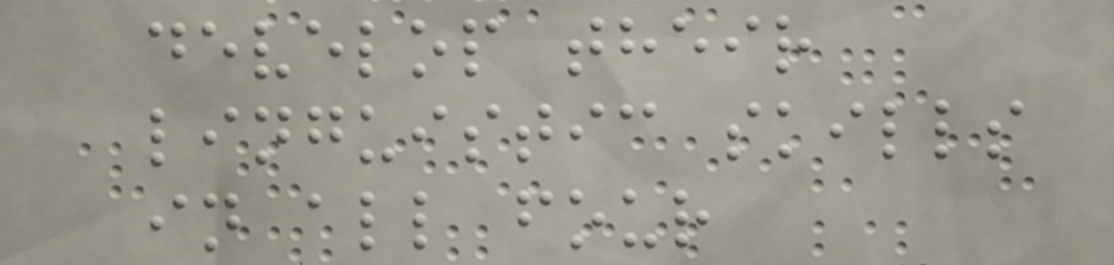develop their
linguistic skills
in all four
